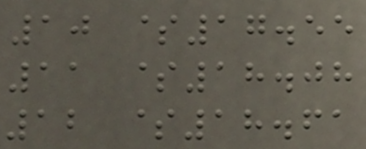10 $17.55
11 $18.08
12 $18.61
